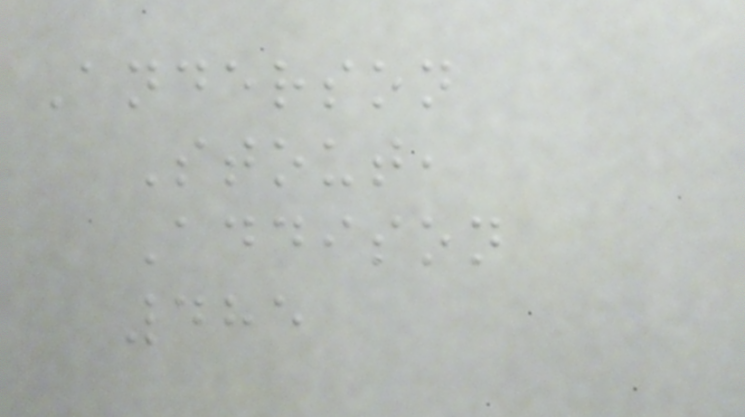Anderson
Stout,
Addison
485
